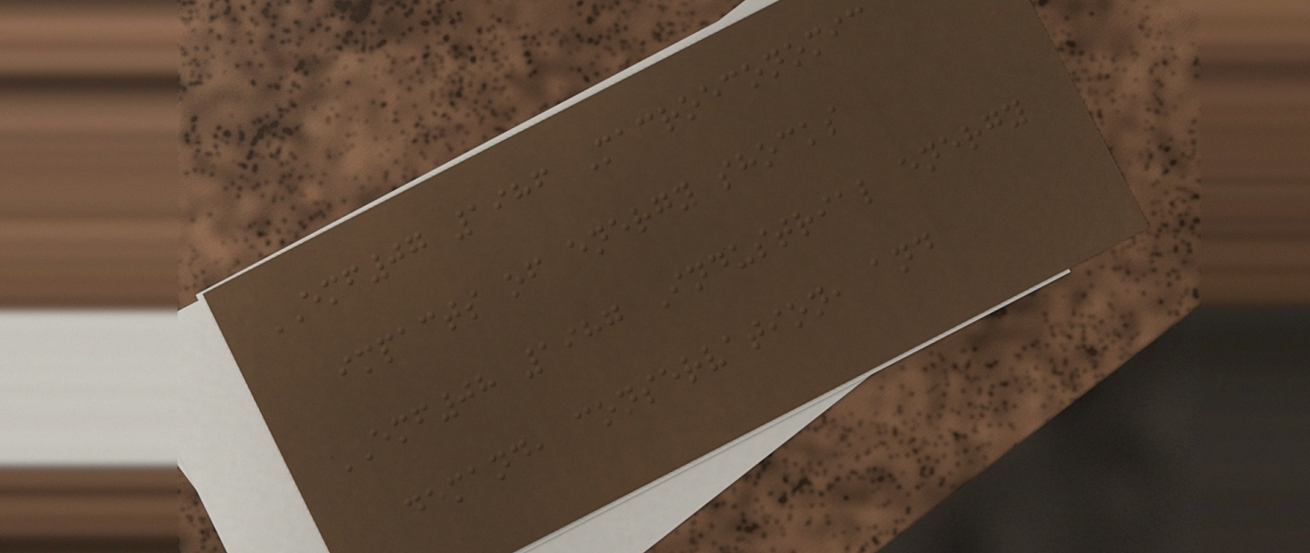EMF07 1986 Macroeconomic
impacts of energy shocks
EMF08 1987 Industrial energy
demand, conservation, and
